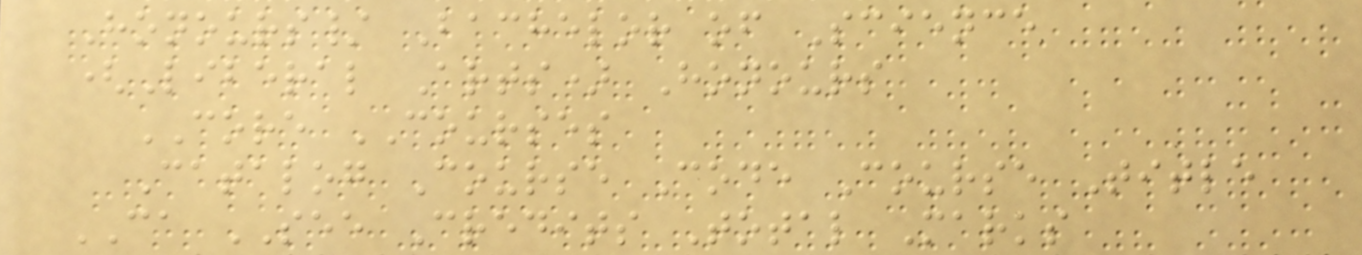Honours/ Bachelor of Science
(Liberal Arts) Honours
CORE COURSES
Catalog Course Code Course Title
CA SEE Credits Total Marks
